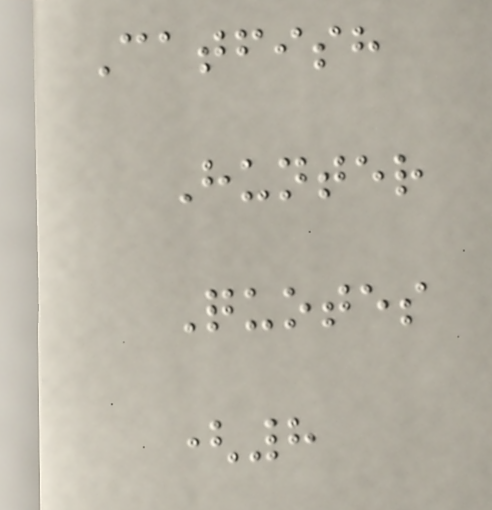Catfish
Hunter
Quotes
(8
